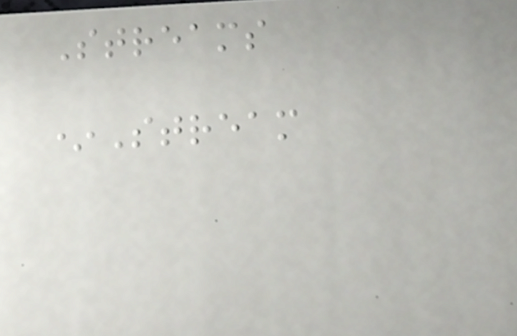Streams
*Stream
